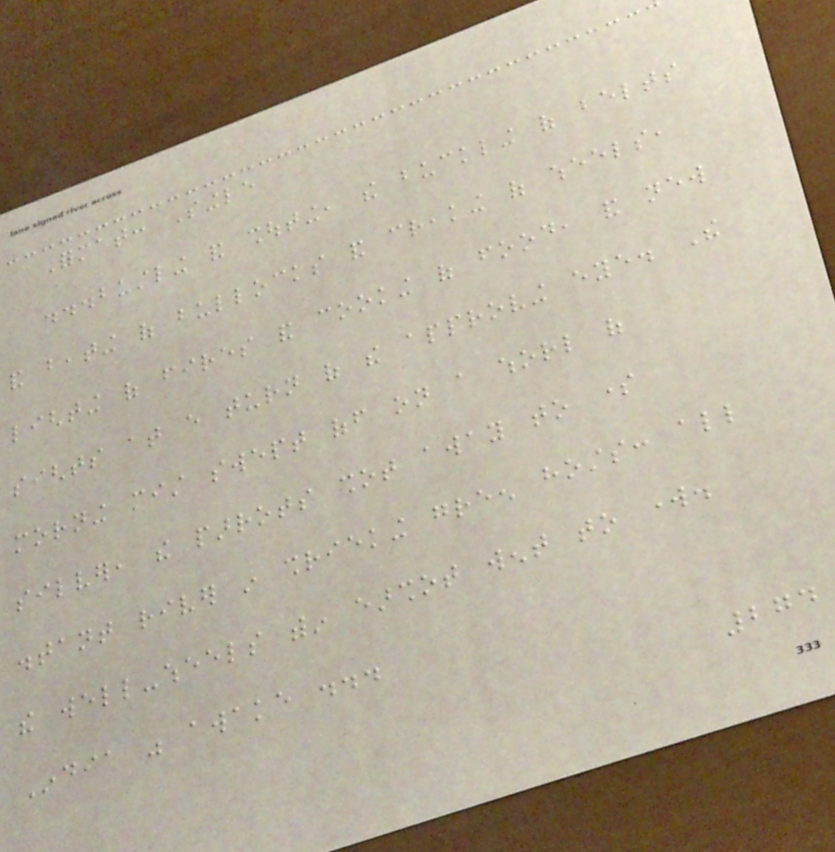Format: Single
...bustling and shouting, the buckling of belts
and beating of bullocks and creaking of wheels,
lighting of fires and cooking of food, and new
sights at every turn of the approving eye. The
morning mist swept off on a whorl of
silver, the parrots shot away to some
distant river in shrieking green hosts: all
the well-wheels within earshot went to work.
India was awake ...
274
